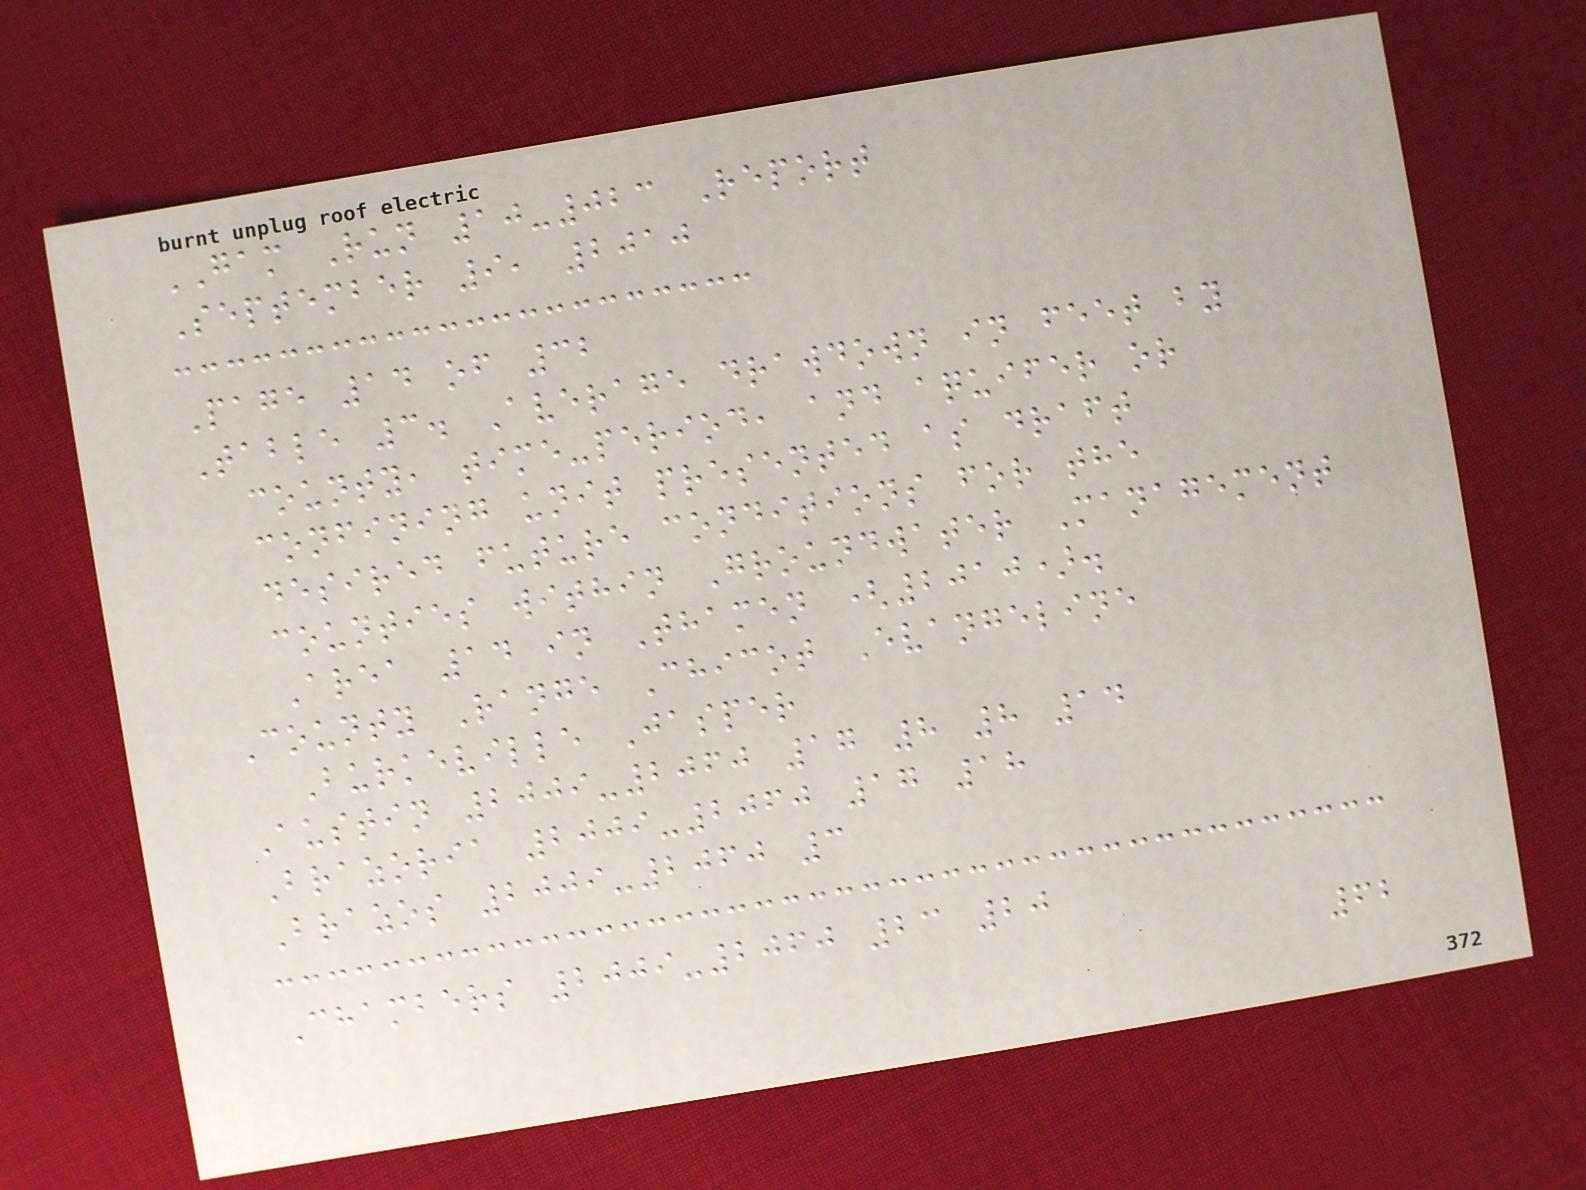GAM Run 10-023 Report
September 9, 2010
Page 14 of 32
Table 3. Average drawdown in feet by
county, time-period, and aquifer or
confining unit presented as draft
desired future conditions for the
counties within Groundwater Management
Area 14 in Thamen (2010).
County Range Chicot Evangeline
Burkeville Jasper
Austin 2009-2060 17 8 8 14
Brazoria 2009-2060 17 18
Brazos 2009-2060 3
Chambers 2009-2060 23 20
62
